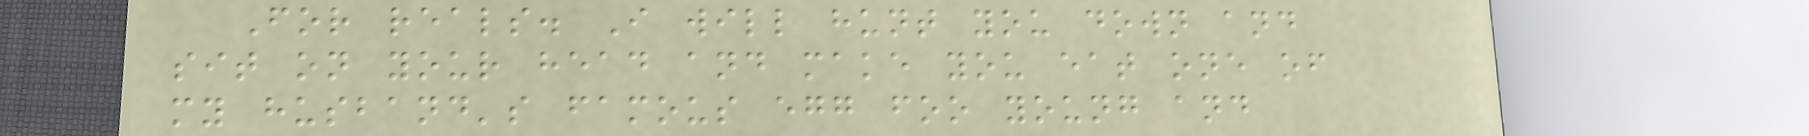For reals. I will hunt you down and
sit on your head and make you eat one of
my husband's famous egg foo young and
